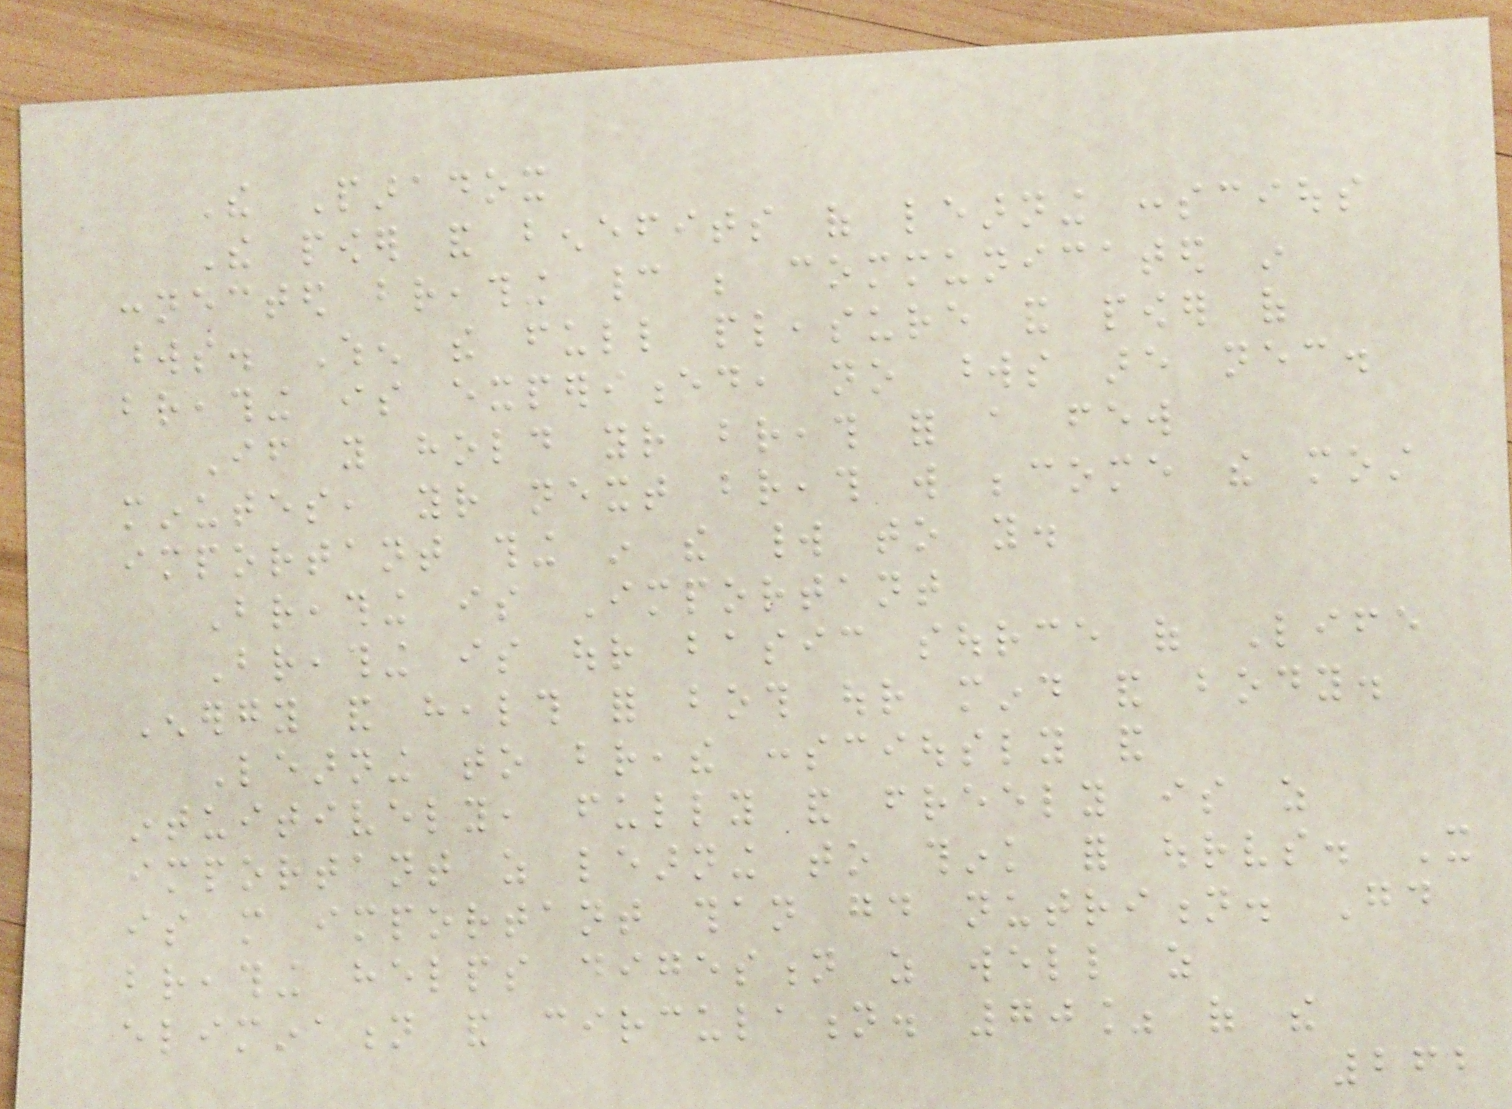The Paradox
The power and benefits of learning conscious
connected breathing cannot be communicated in
words. When the full pleasure and power of
breathing is experienced, no words are necessary.
If you hold your breath for a few
minutes, your next breath will become the most
important thing in the world to you.
Breathing is Important
Breathing is our basic source of Life
Energy and health for both our mind and body.
Learning to breathe consciously and
intuitively, fully and freely is as
important as learning to think for ourselves. It
is more important than good nutrition. Good
breathing helps digestion as well as
elimination and circulation. 70% of the
262
